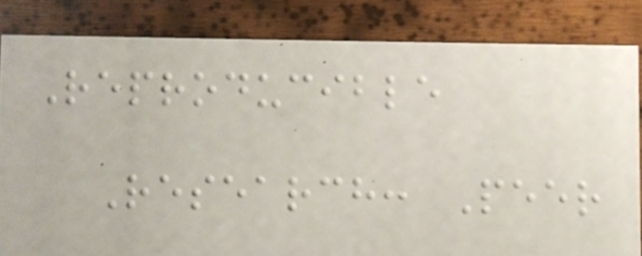Reproducible
Research: Peer
